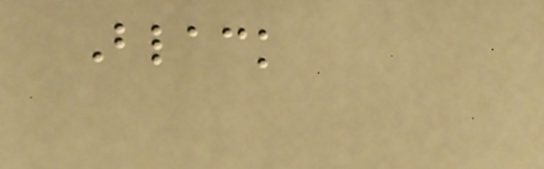Black
